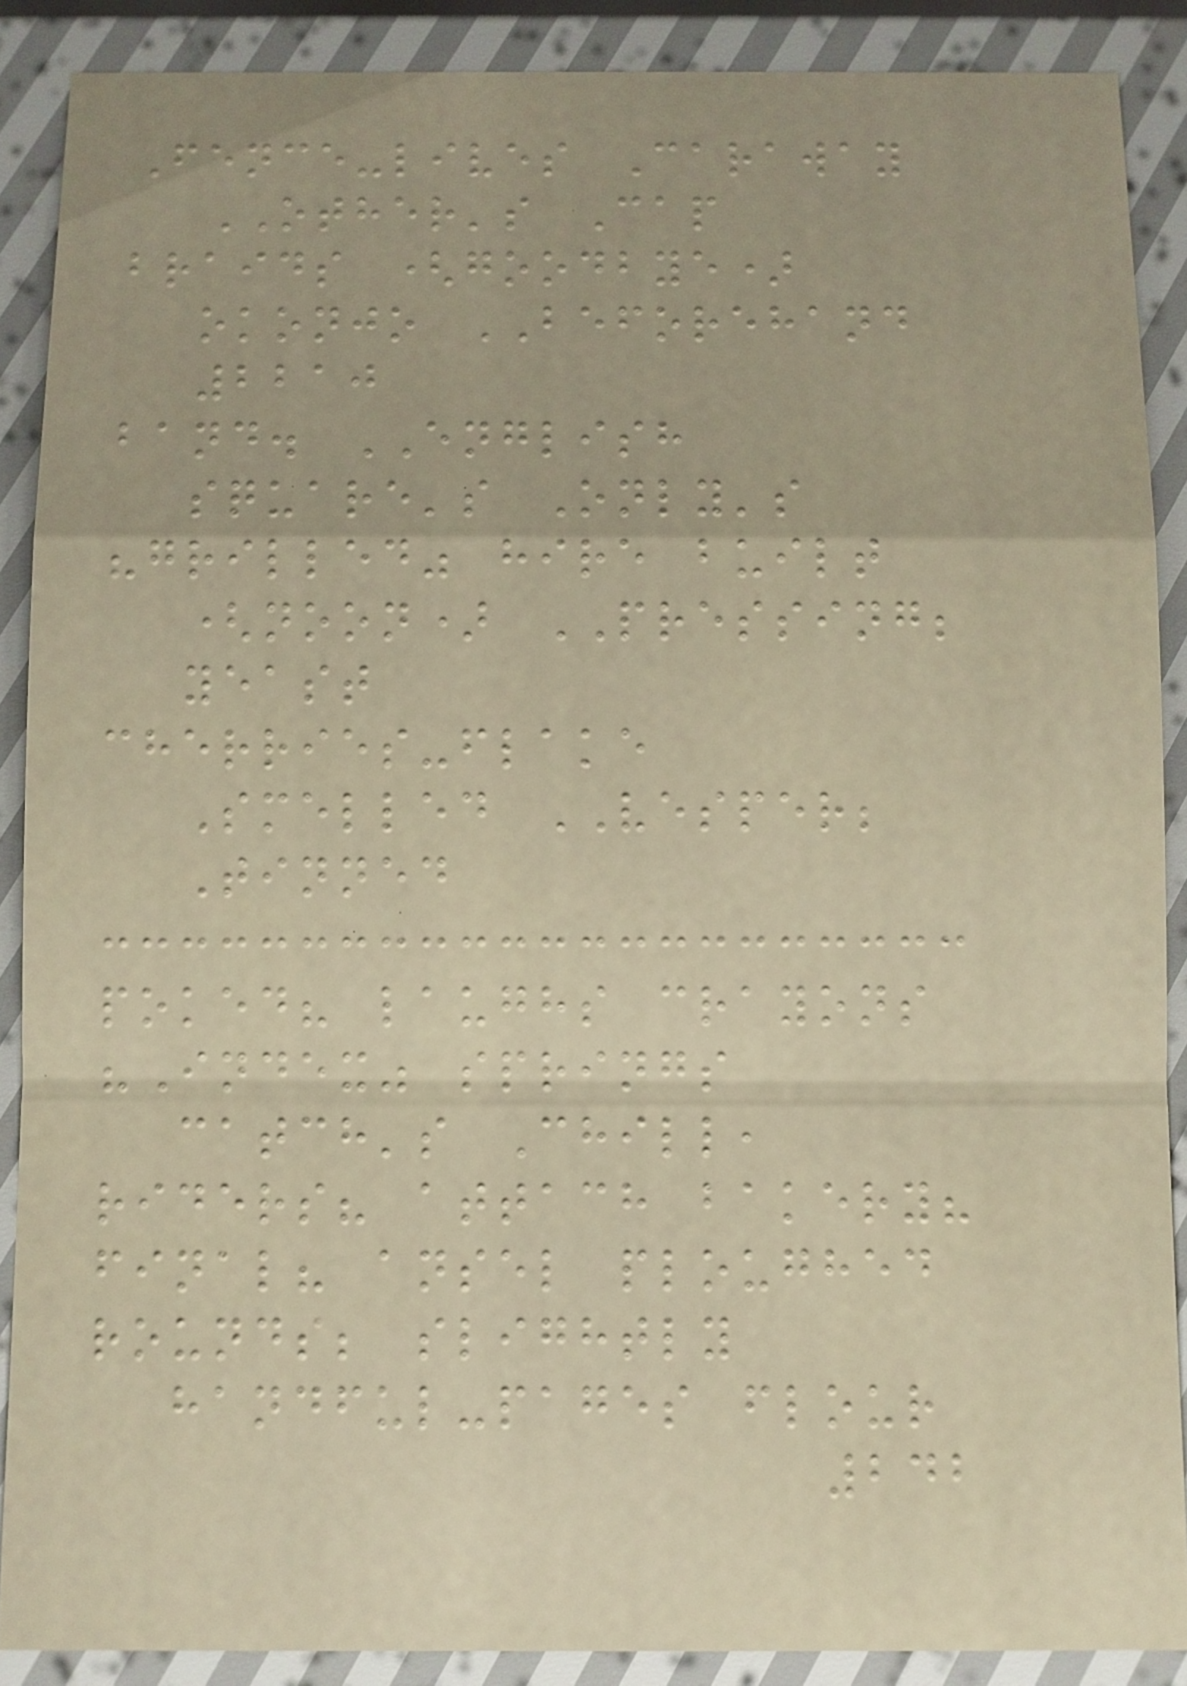Fence-lives Caraway
OTHER's Cap
braids (goodbye)
okonjo BEFOREHAND
2210
band. ENGLISH
square's Only's
"grilled" hire built
(noon) PRESSING;
yeast
cherries-flake
Smelled VESPER;
Tinned
poked? laughs crayons
"Index" springs
catch's Chill,
riders? attach bakery?
final? ansel ploughed
rounds; slightly
handful-pages flour
242
